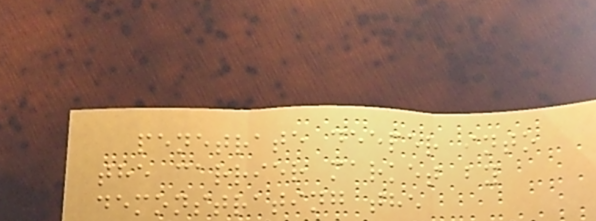penetrate deeper into
the carrier market by
demonstrating the
